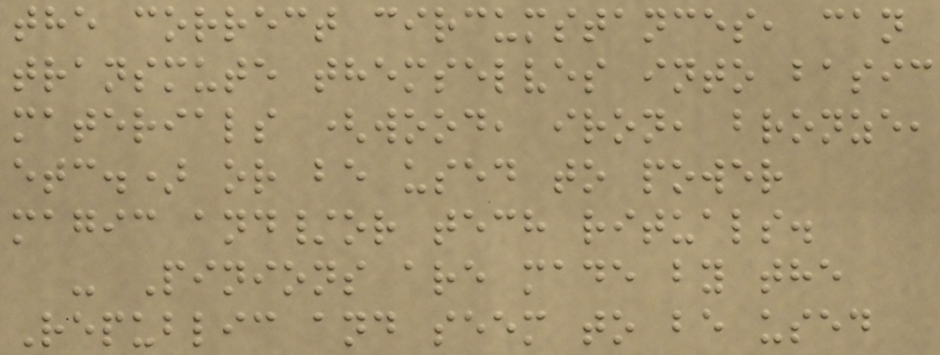the correct circumstances, can
transmute themselves into basic
materials (wood, iron, bronze,
etc.) or be used to power
magic and/or tech rituals.
- Pinions are made by the
Republic and seem to be used
